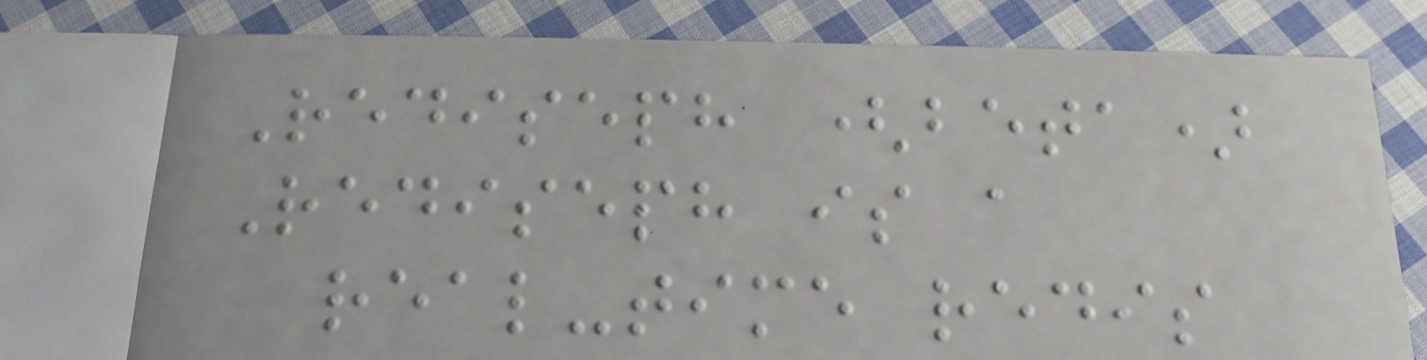Rediseph (beta)
Rediseph is a
real-time redis
